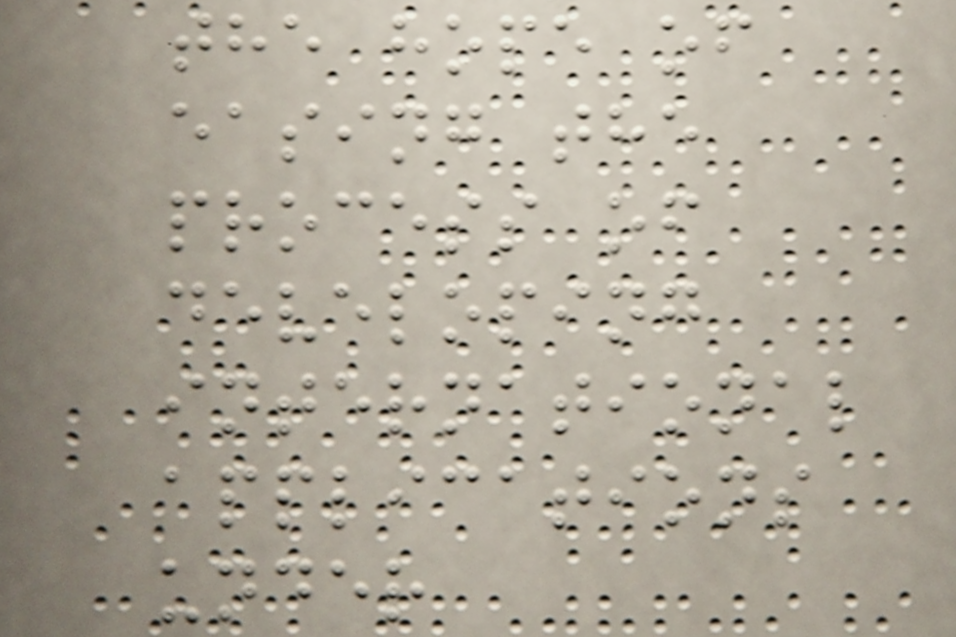the hope of
easing the
process of
developing
international
applications
under
